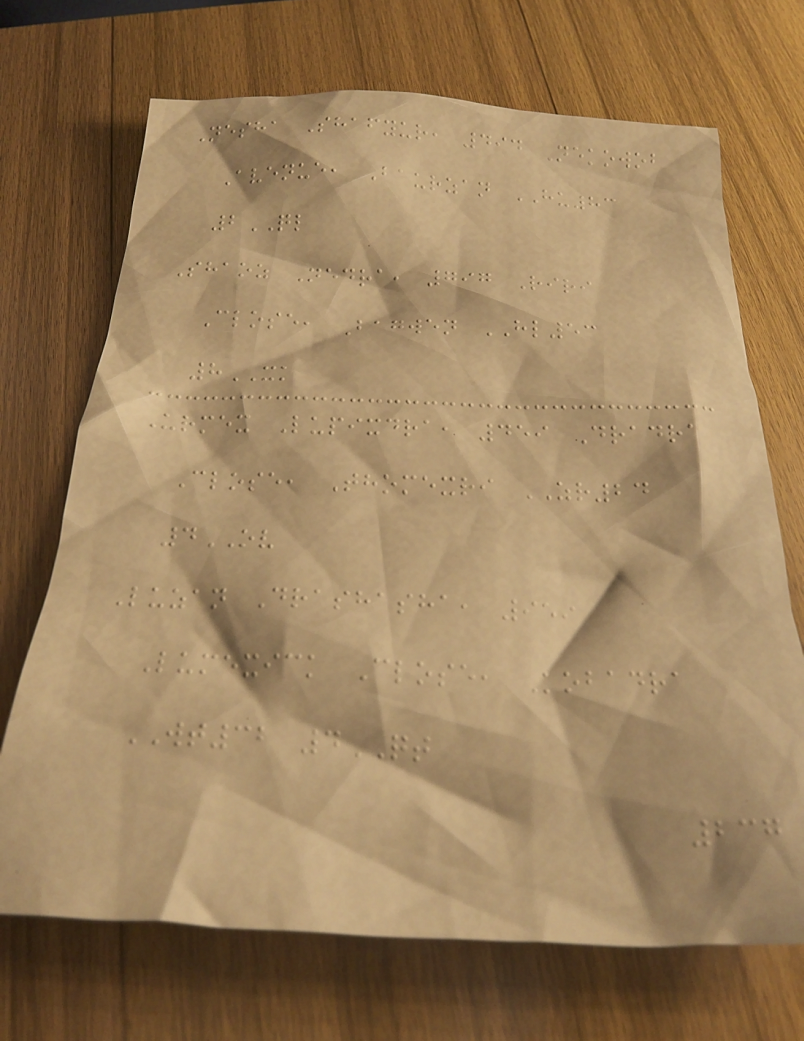Nesha Shafyur, 494 Nekowob
Avenue, Baurzan HU83
2QL
Shaoz Nedra, 797 Riri
Close, Bagwen HL53
8XK
Urmex Lupixdra, 459 Dradra
Close, Thomexri ZR24
4OV
Luzan Drashasha, 959
Lumexick Close, Kobadra
WT32 4QT
237
